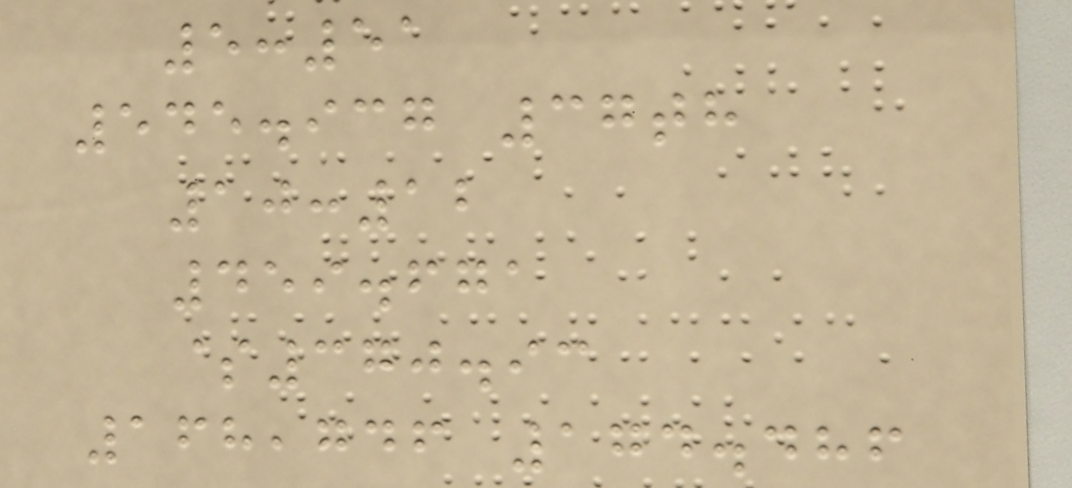5:51
545.937 37th
10:12
459.671
$370.93
168,746 174.486
